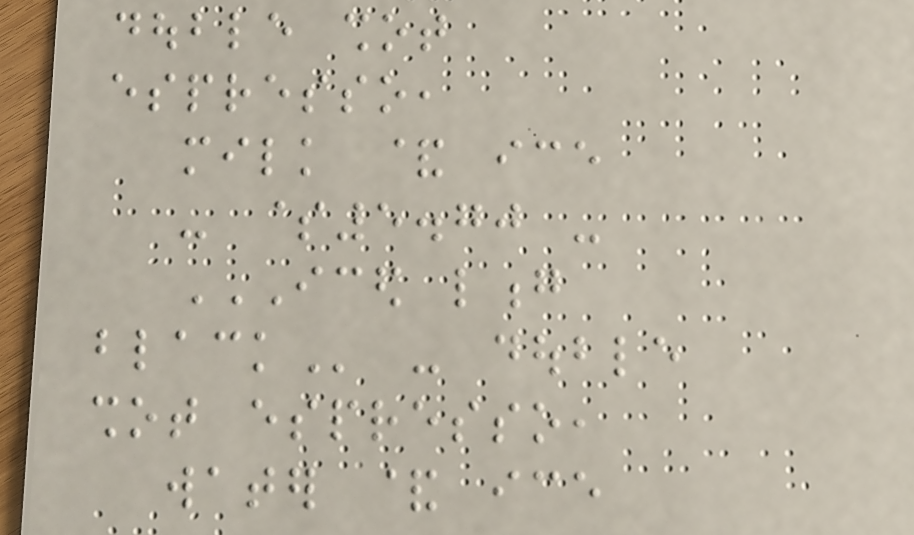double shot
espresso,
milk & ice
- $5.70 -
ICED LONG
BLACK - double
shot espresso,
water & ice
